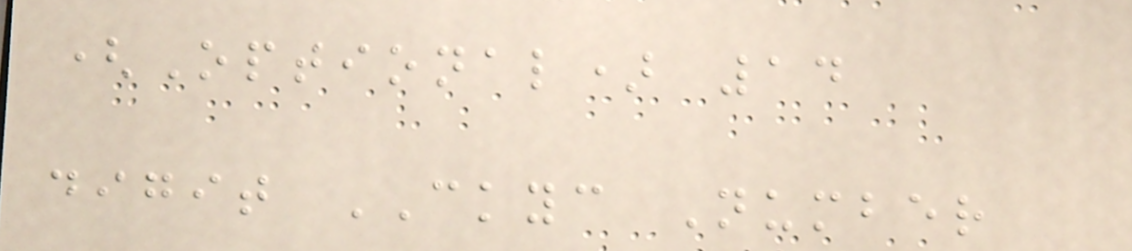(Optional) 14
digit CKYC Number
